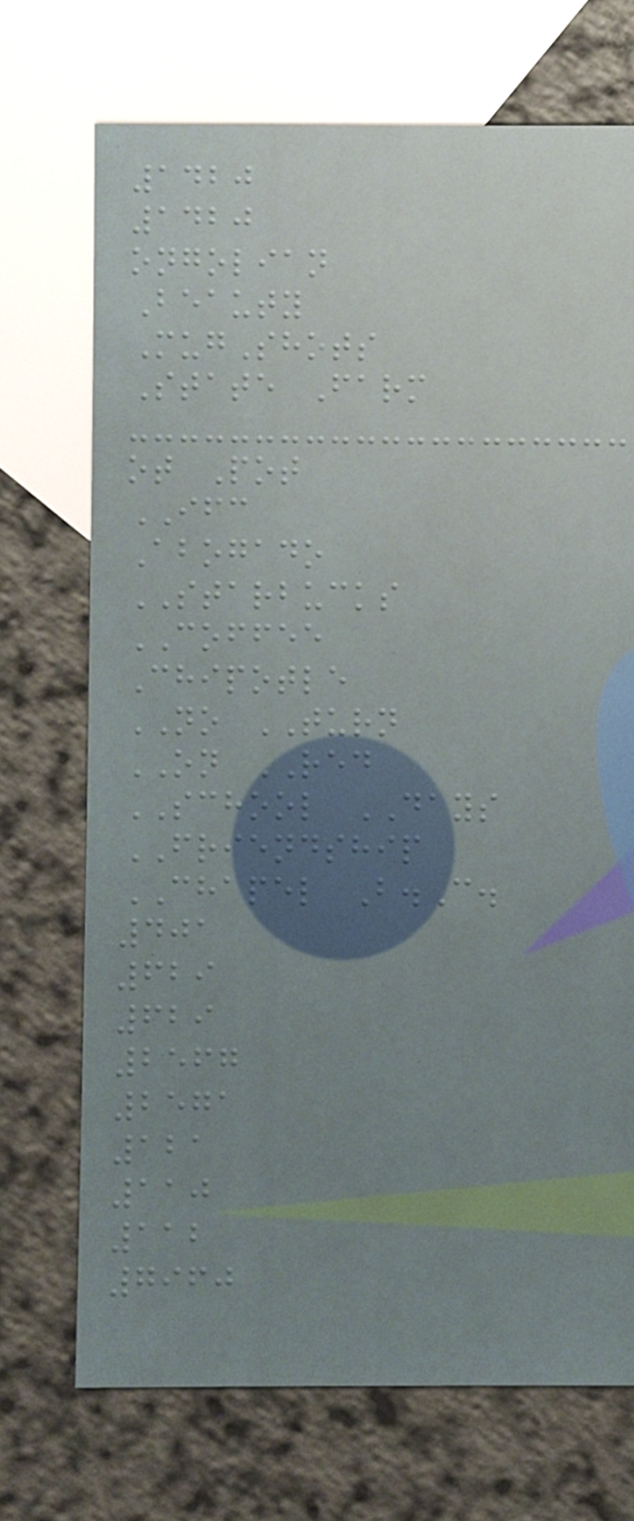1420
1420
ongolian
Beauty
MugShots
State Farm
ot Pot
IFC
Abogado
STARBUCKS
COFFEE
Chipotle
NO TURN
ON RED
SCHOOL DAYS
FRIENDSHIP
CHAPEL B.C.
401
629
629
2567
2571
121
110
112
7960
